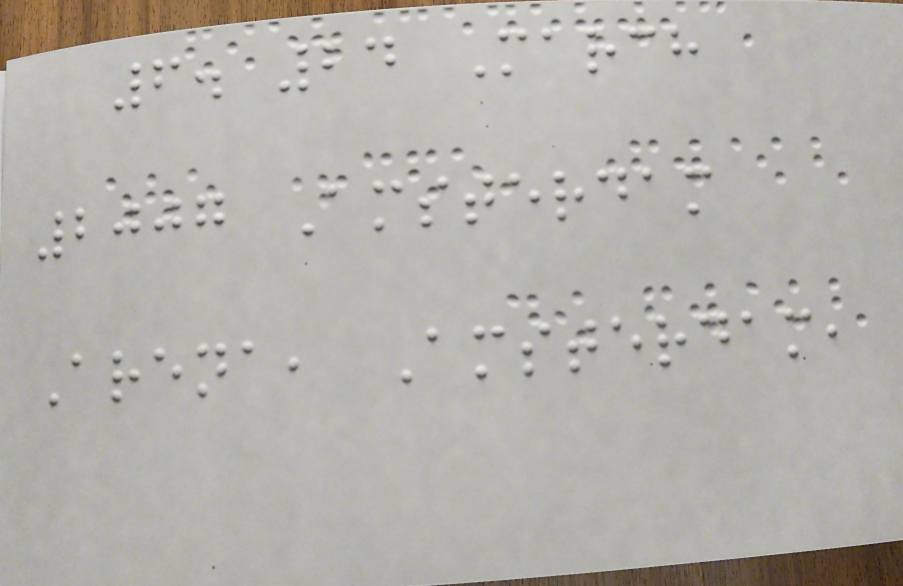6. 24 March
2007 Amsterdam
Arena, Amsterdam,
